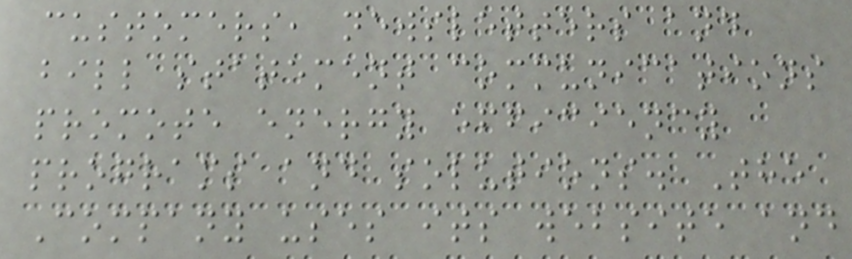customers, newsletters and
bill statement communications
promote energy efficiency
programs and solutions. The
Company uses its website and
